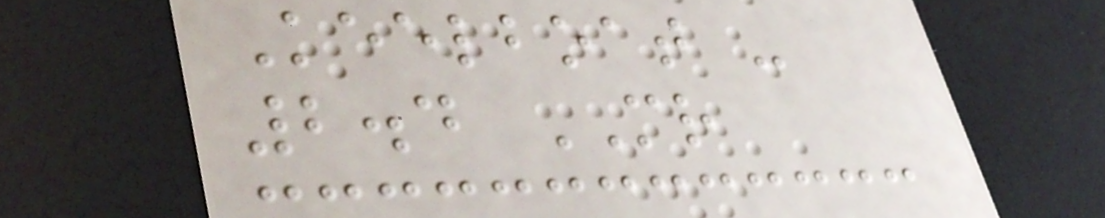Keelboat -
2.4 MR
